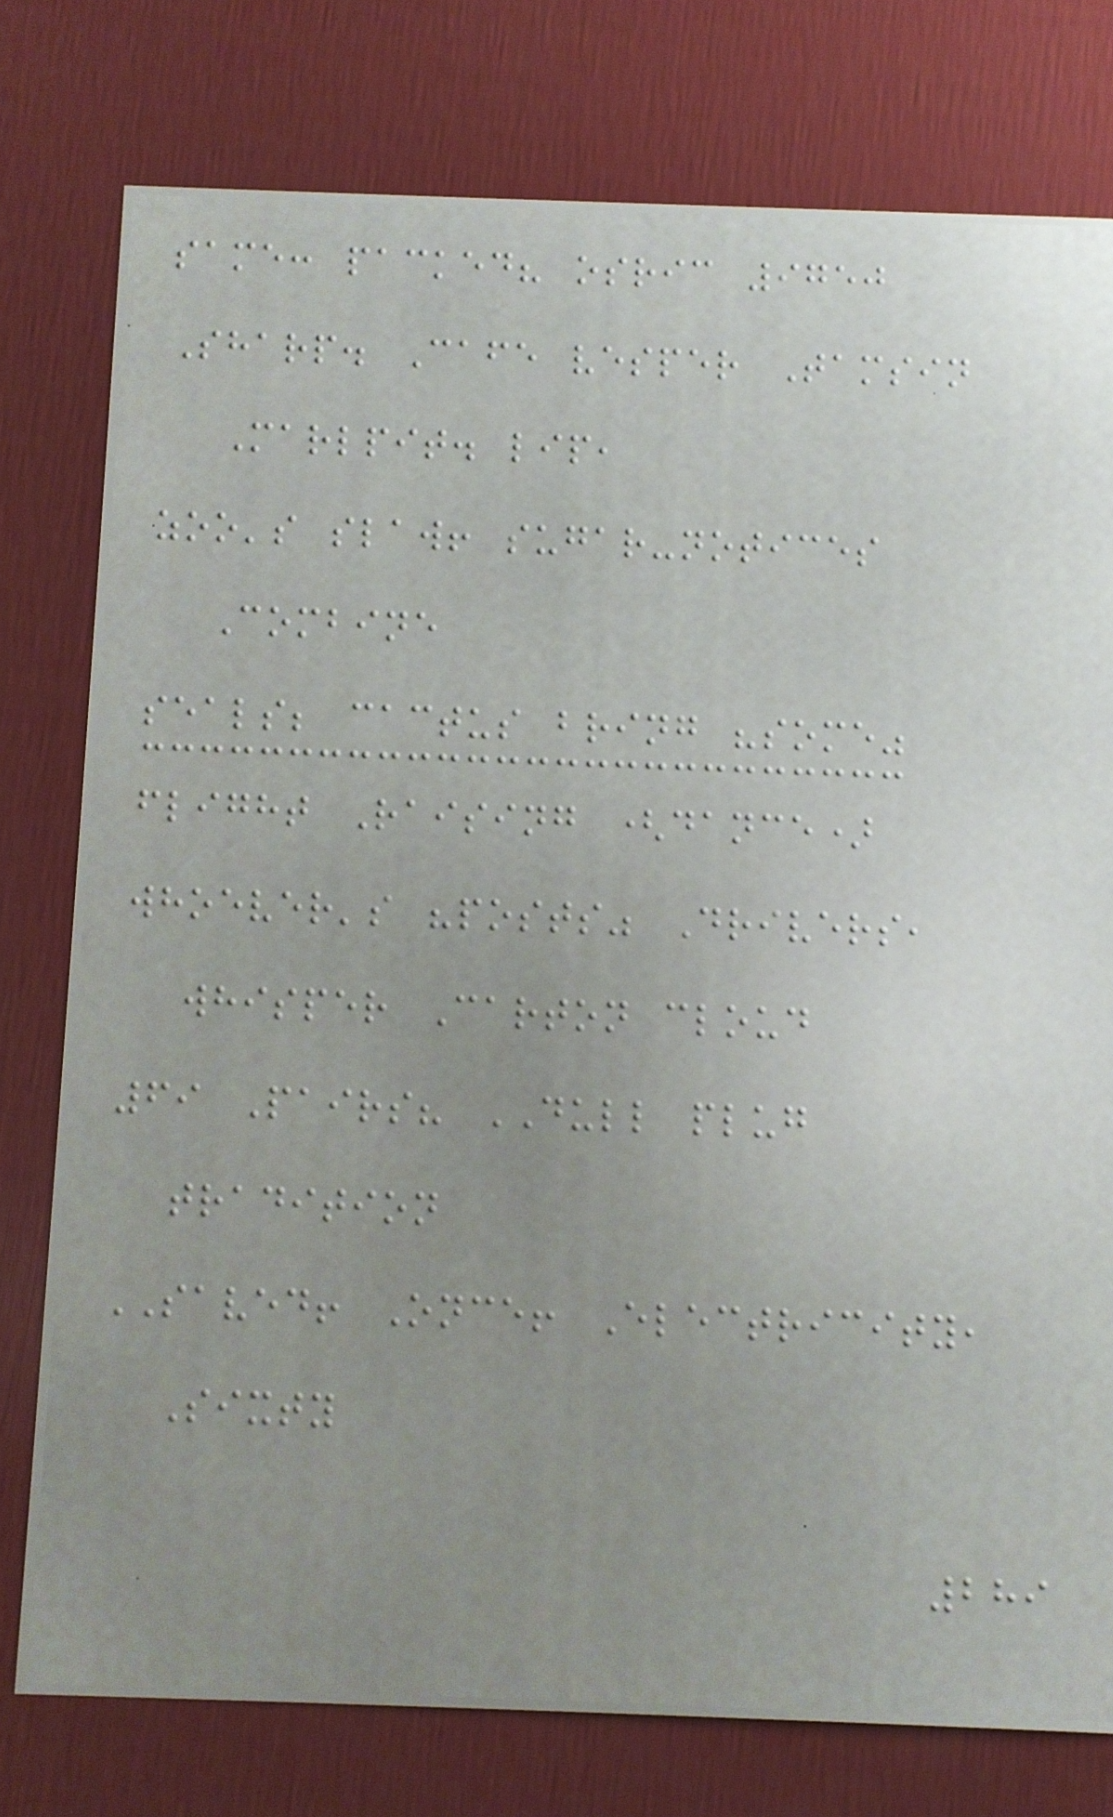same: packed? osric 9750
Sharp. Cafe vesper Tamsin
Marlpit. lip,
zoo's slaw! sugar-notices
Combine
seals; cactus bring "some"
flight Raising (dance)
whoever's "posts" Drivers,
whisper Carton cloud
69 Pairs? DULL plug
tradition
SAVED! Once! Electricity,
Sixty
289
